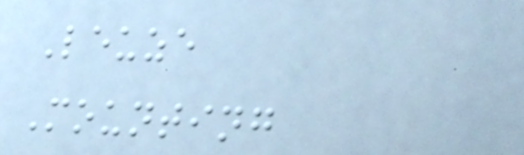Leuze
Mounting
